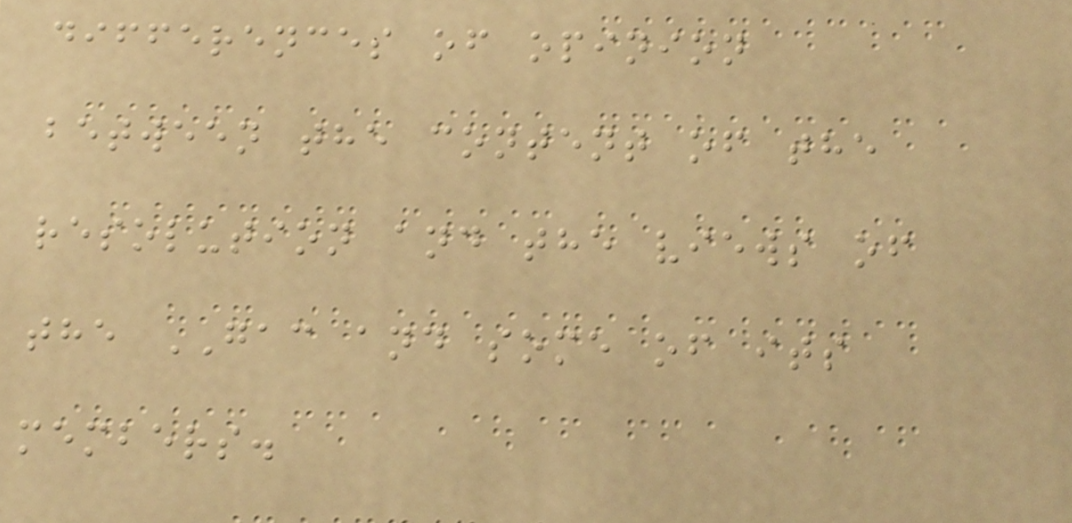differences of opinion
between the content of the
resolution and the views of
the GAC and some of its
members.
